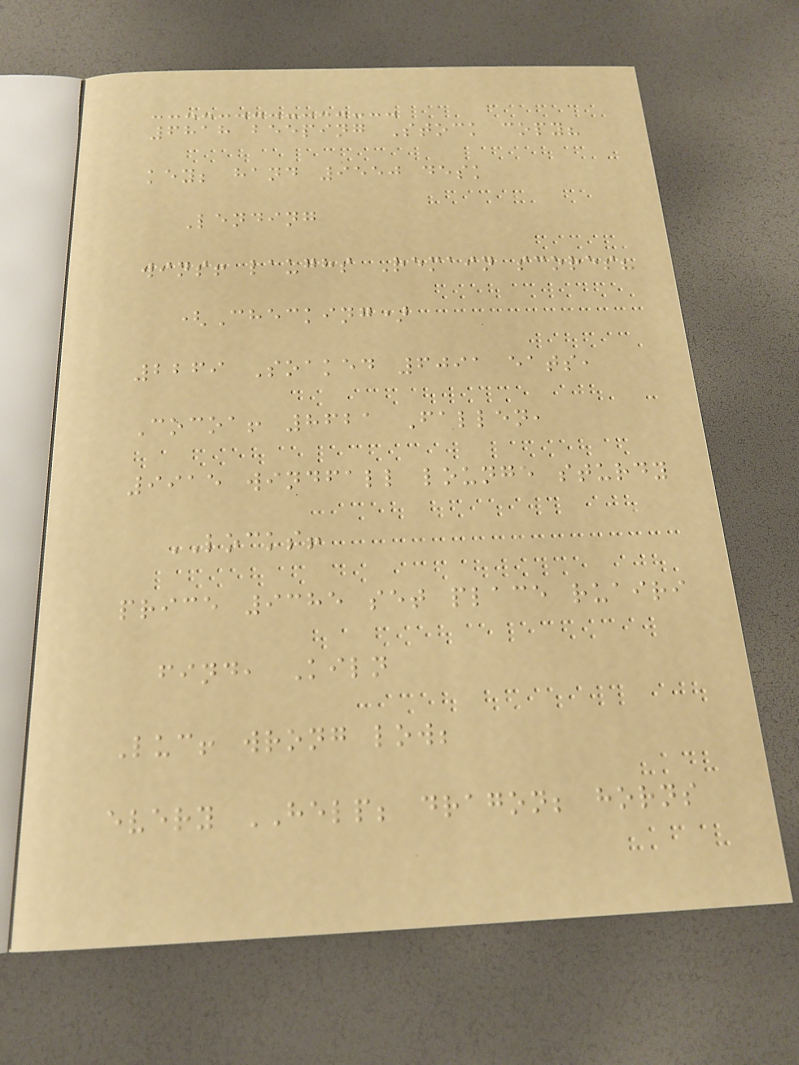6818 beeping Stock copy?
key; hand 9550 desk
Lending
wins! laughs Remain scores?
(Checking)
2269 Soaked 6091 eats,
Cocoa! 8621 Fallen,
9915 windfall lounge sturdy
LOCKS!
price 9385 set place ruairi
find, Kiln
Luc! wrong low;
every HELP; dragon; horns
